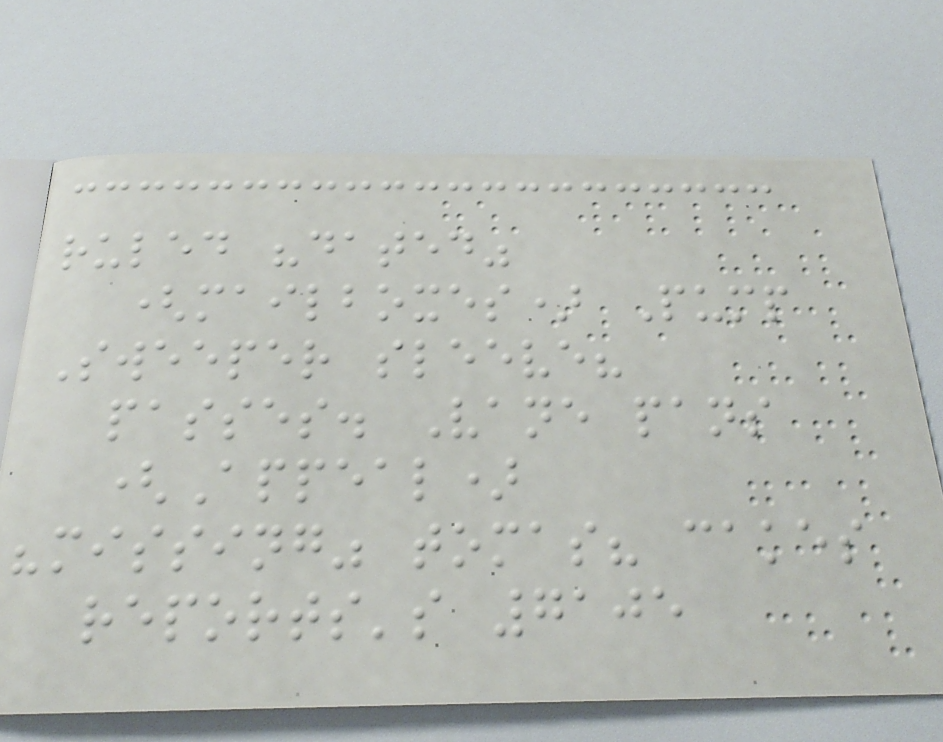ruled "dated"
(mailboxes) Pump
Sweeper sleeve?
passes. Vane pans
(Appeal)
"missing" tomas? cakes
reports's 7105
